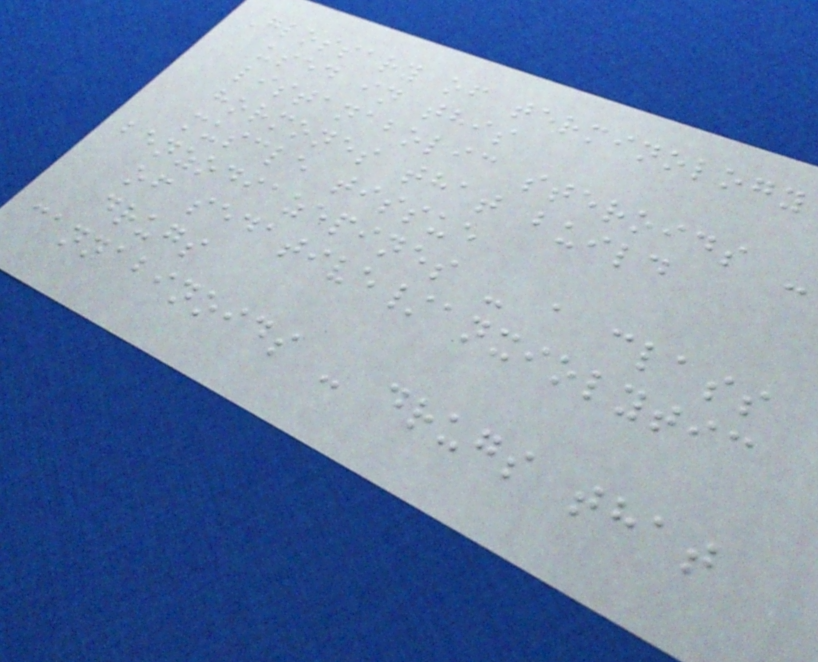Glossary of terminology
used in this
listanabolic steroids -
hormones that build
muscle tissue
benzodiazepines - a class
of sedative/anxiolytic
drugs
cannabinoids - drugs that
